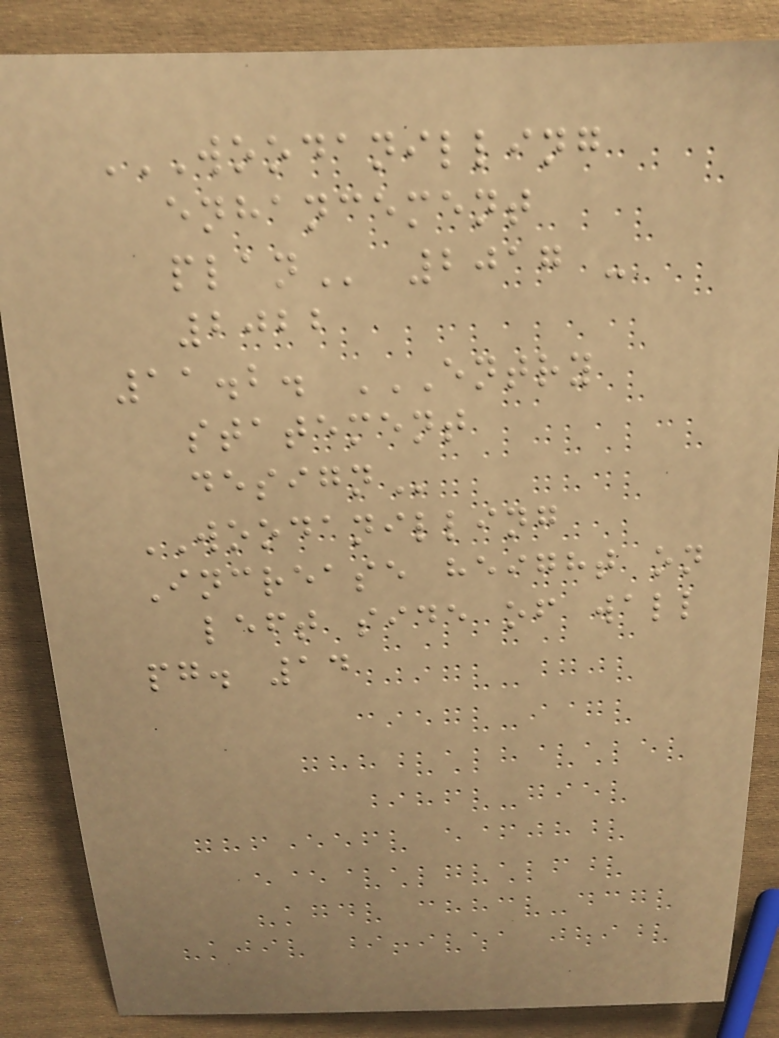WOODANILLING
ENHANCEMENT
PLAN 2017 -
2022
11.2. ENTRY
STATEMENT
DESIGN
WOODANILLING
Increase height on
left side of wall
pg. 14
